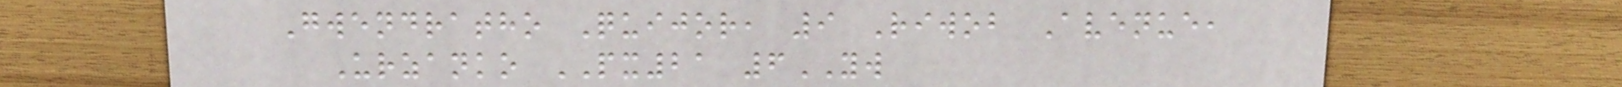Gwendratho Quijor, 9 Riwob Avenue,
Urzanko PX21 6YW
